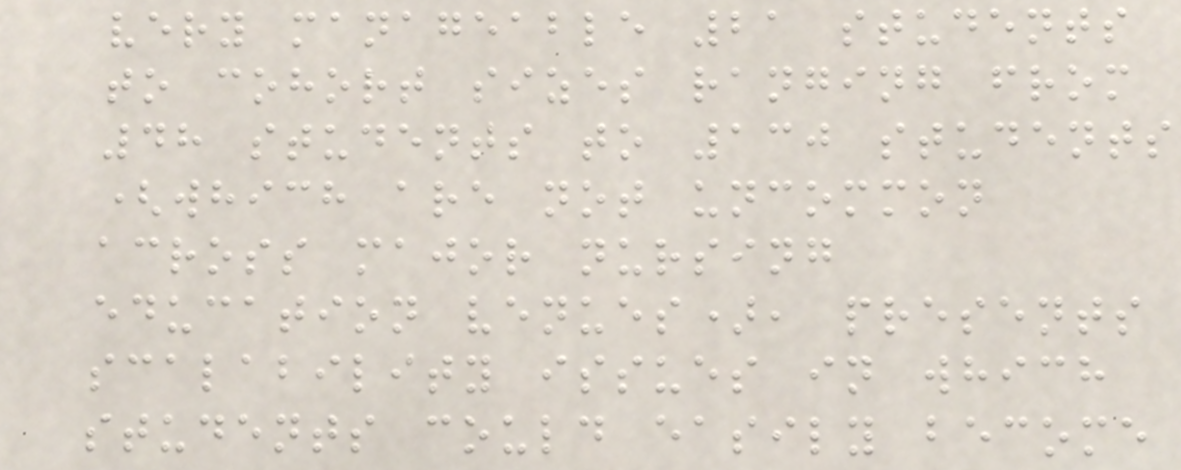very manageable 21 students
to cohort sizes ranging from
48 students to 130 students
(which are not uncommon
across major nursing
education venues), presents
scalability issues in which
students could easily become
